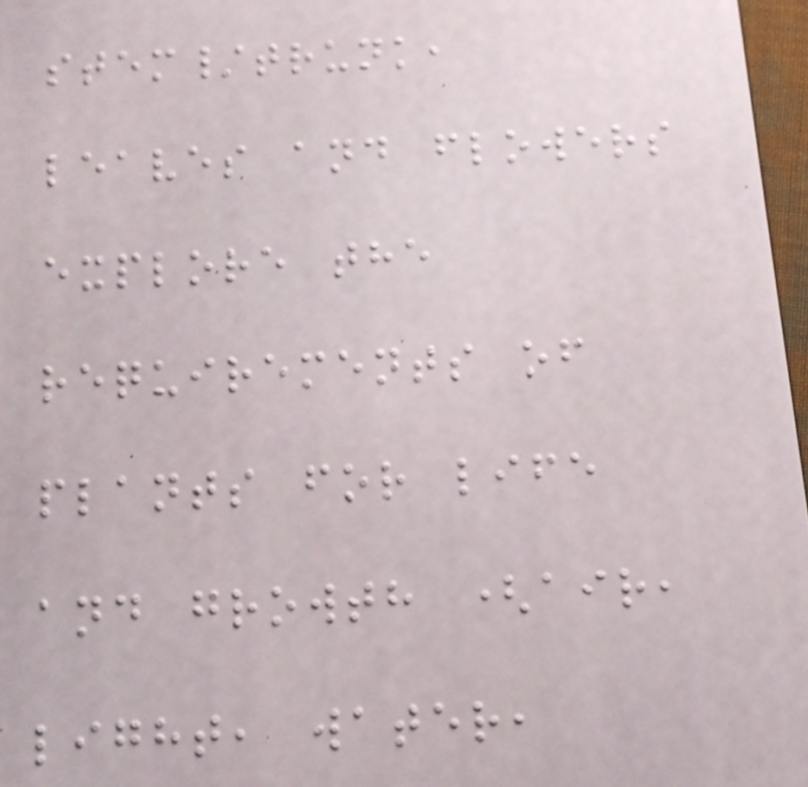stem/trunk,
leaves and flowers
explore the
requirements of
plants for life
and growth (air,
light, water,
